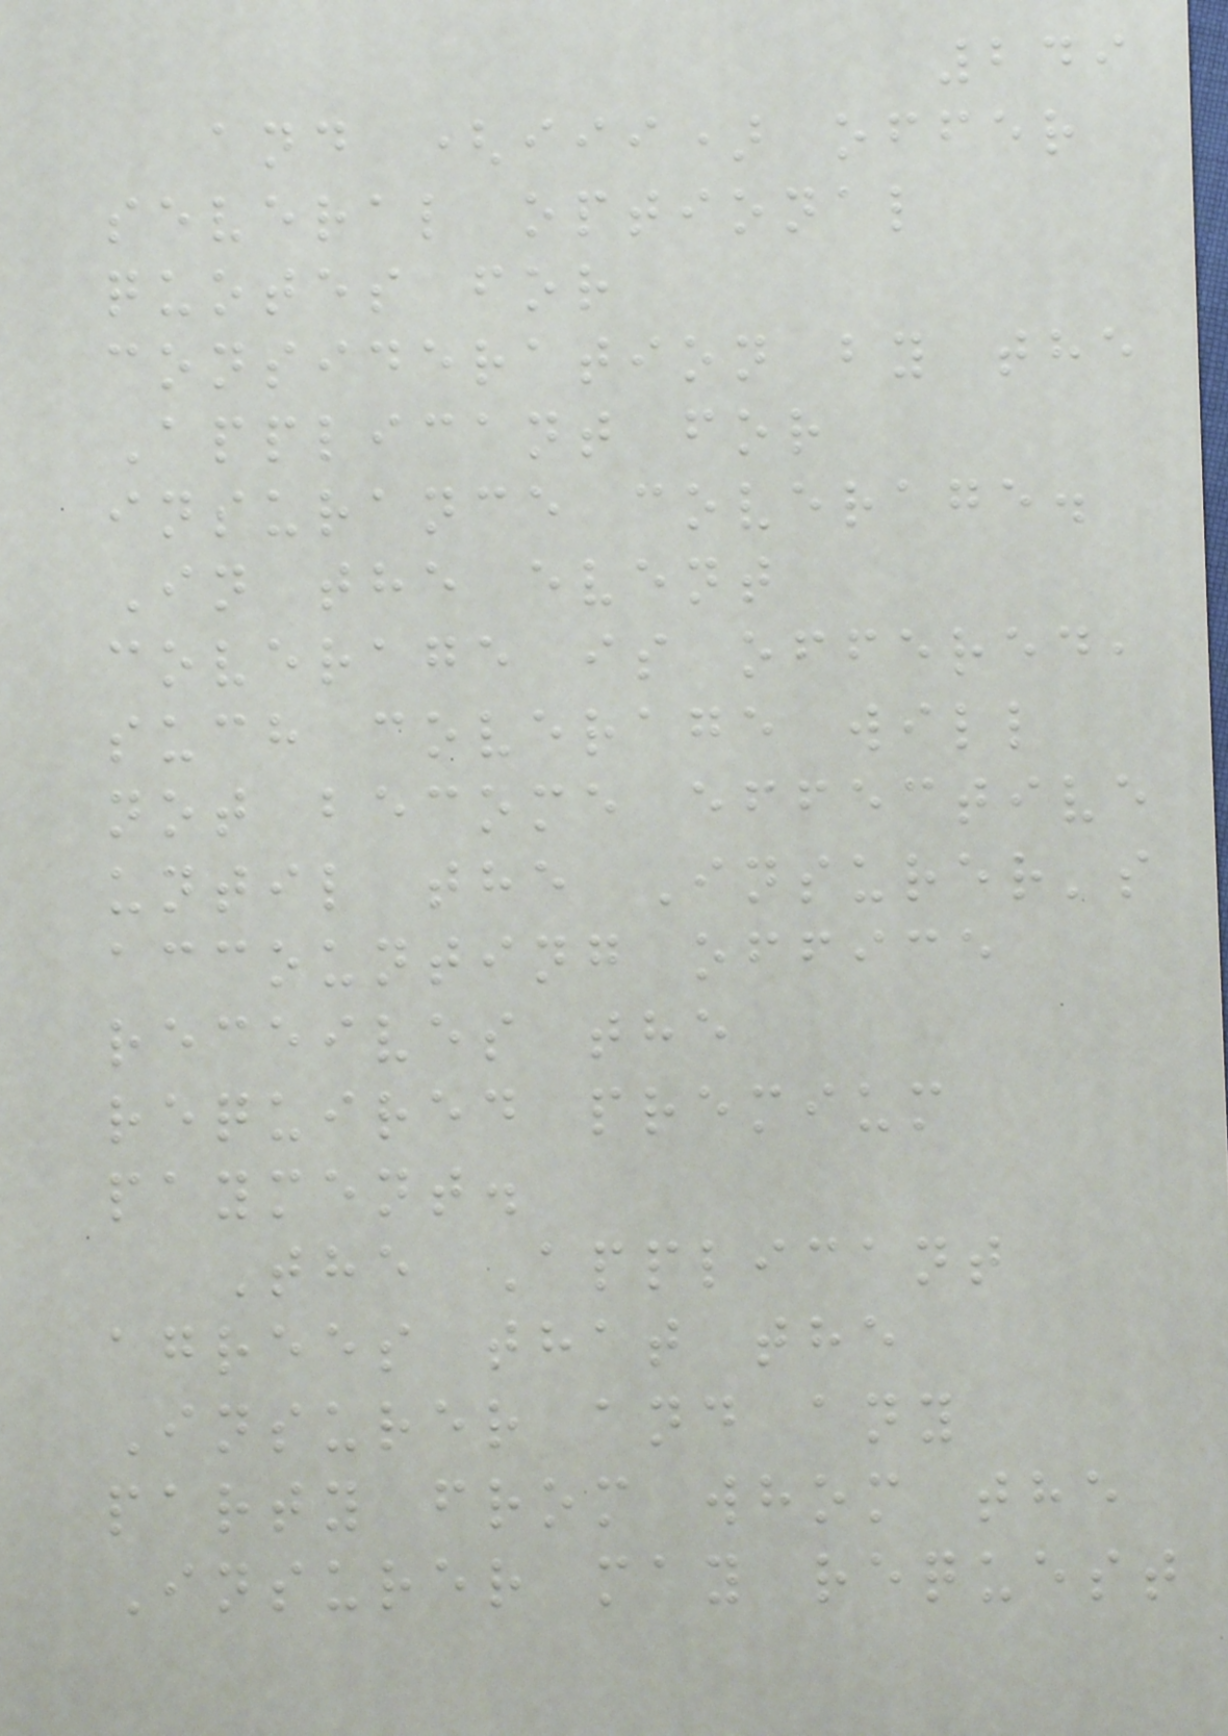249
and (iii) offer
several optional
quotes for
consideration by the
Applicant for
insurance coverage.
In the event
coverage is offered,
such coverage will
not become effective
until the Insurer's
accounting office
receives the
required premium
payment.
The Applicant
agrees that the
Insurer and any
party from whom the
Insurer may request
